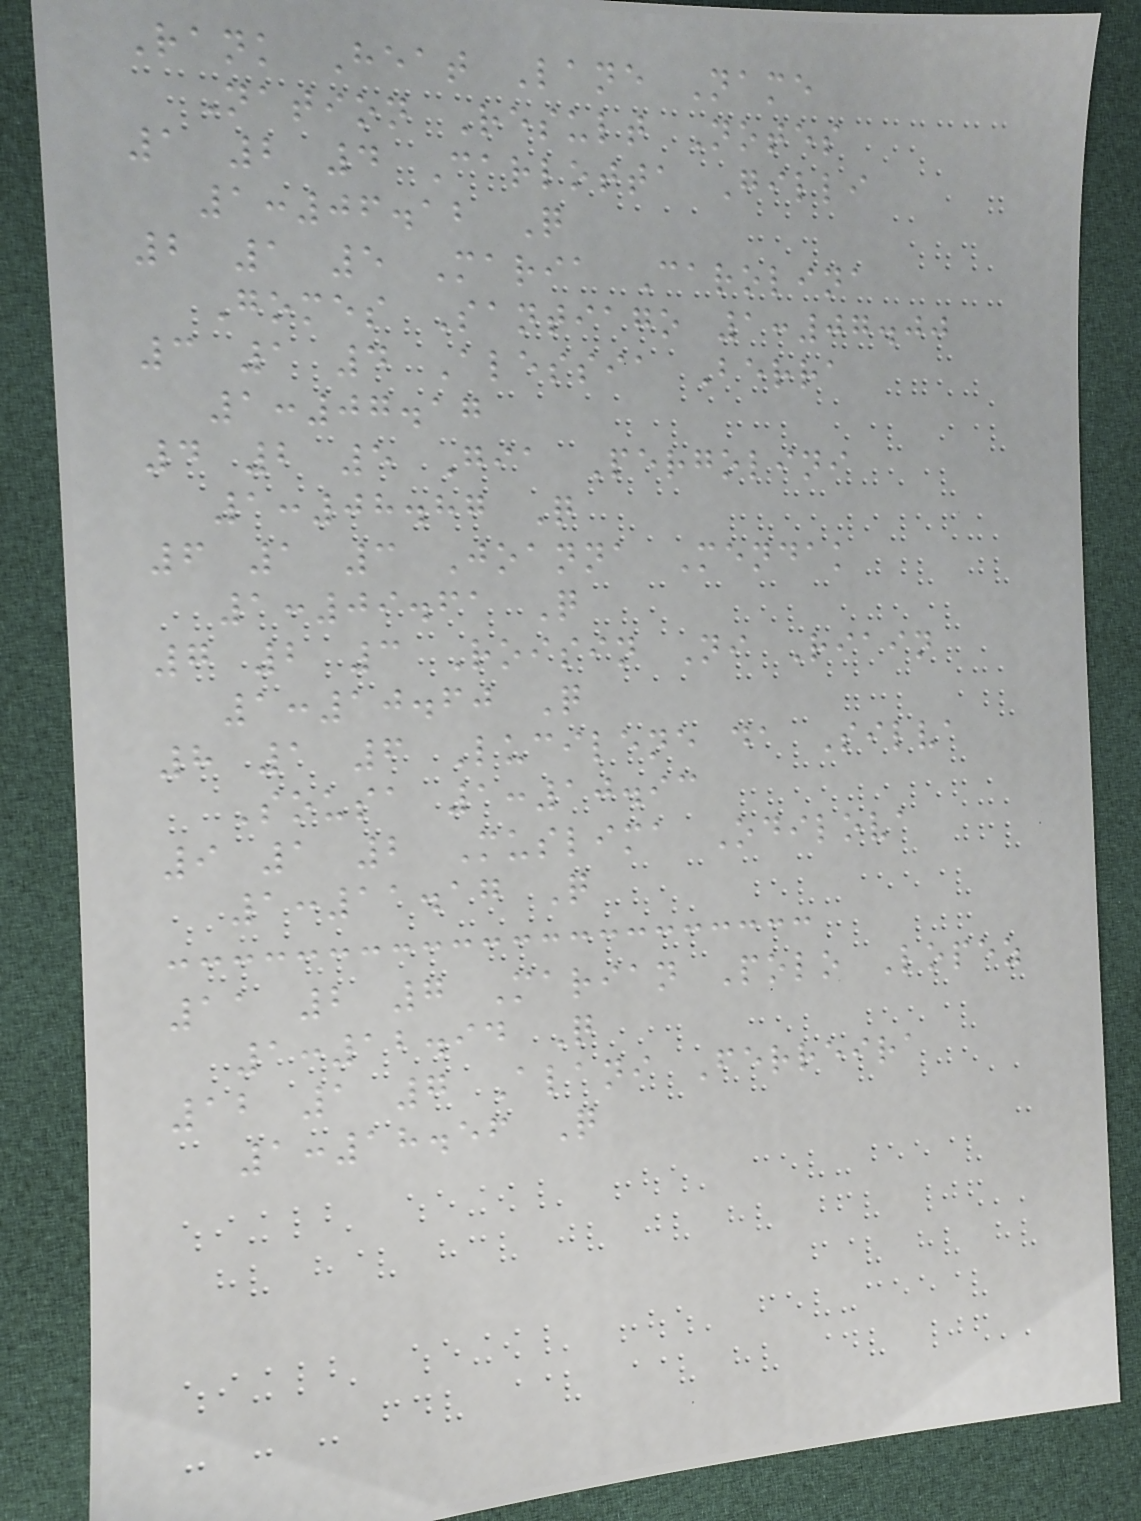Rank Heat Lane Name
Nation Result Notes
1 2 4 Carlotta Gilli
1:06.12 Q
2 1 5 Maria Carolina
Gomes Santiago 1:07.00
3 1 4 Alessia Berra
1:07.17
4 2 5 Gia Pergolini
1:08.87 Q
6 1 3 Joanna Mendak
1:09.61 Q
7 2 3 Roisin Ni Riain
1:10.60 Q
8 1 6 Lucilene da Silva
Sousa 1:10.93
9 1 2 Muslima Odilova
1:11.17 Q
11 2 7 Marian Polo Lopez
1:12.94 Q
12 1 7 Alani Ferreira
1:18.56 Q
